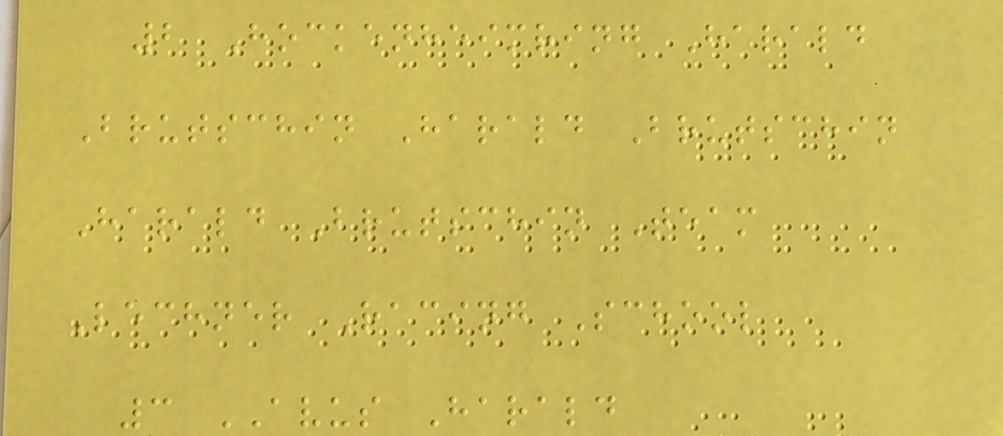2 Hockenheimring Harald
Brutschin Harald Brutschin
Harald Brutschin Team
Lechner Racing School
3 AVUS Harald
